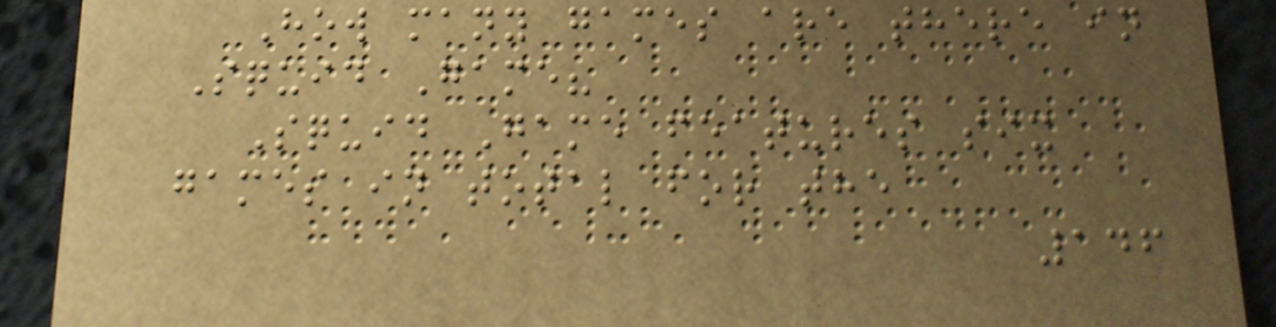How many games are there in
Squid Game?
Squid Game features six
games in total for the
146
